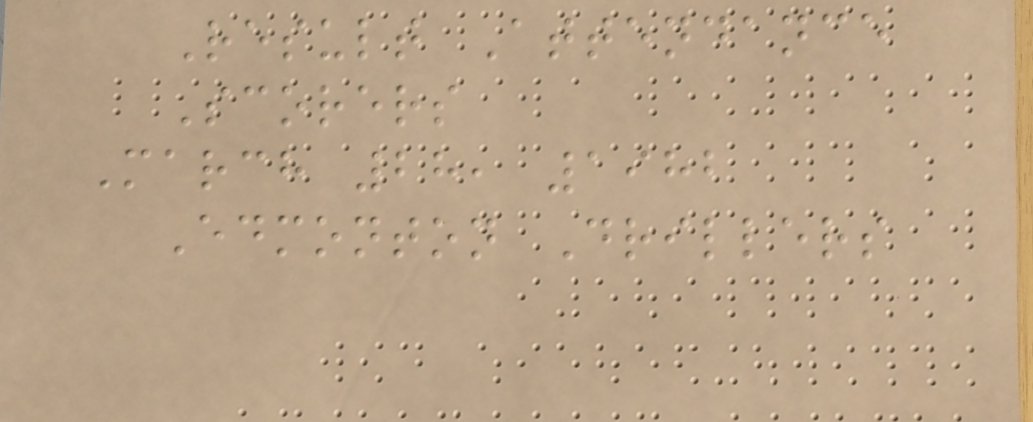Result Attendance
Scorers
March 28, 1982
Edmonton Drillers
